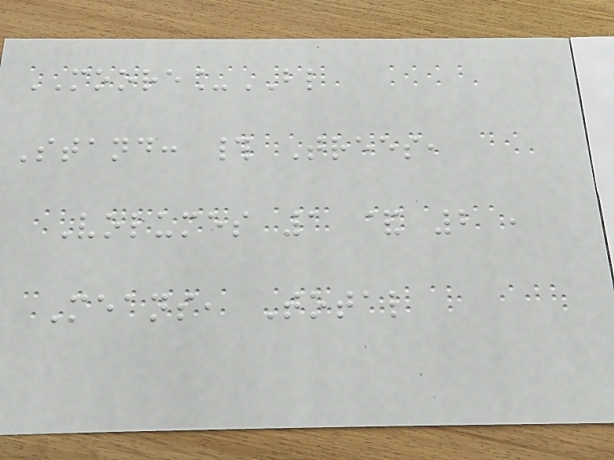MOORE_BL
Stand: # Trees,
Volumes 1 & 2 ,
Means, Total
